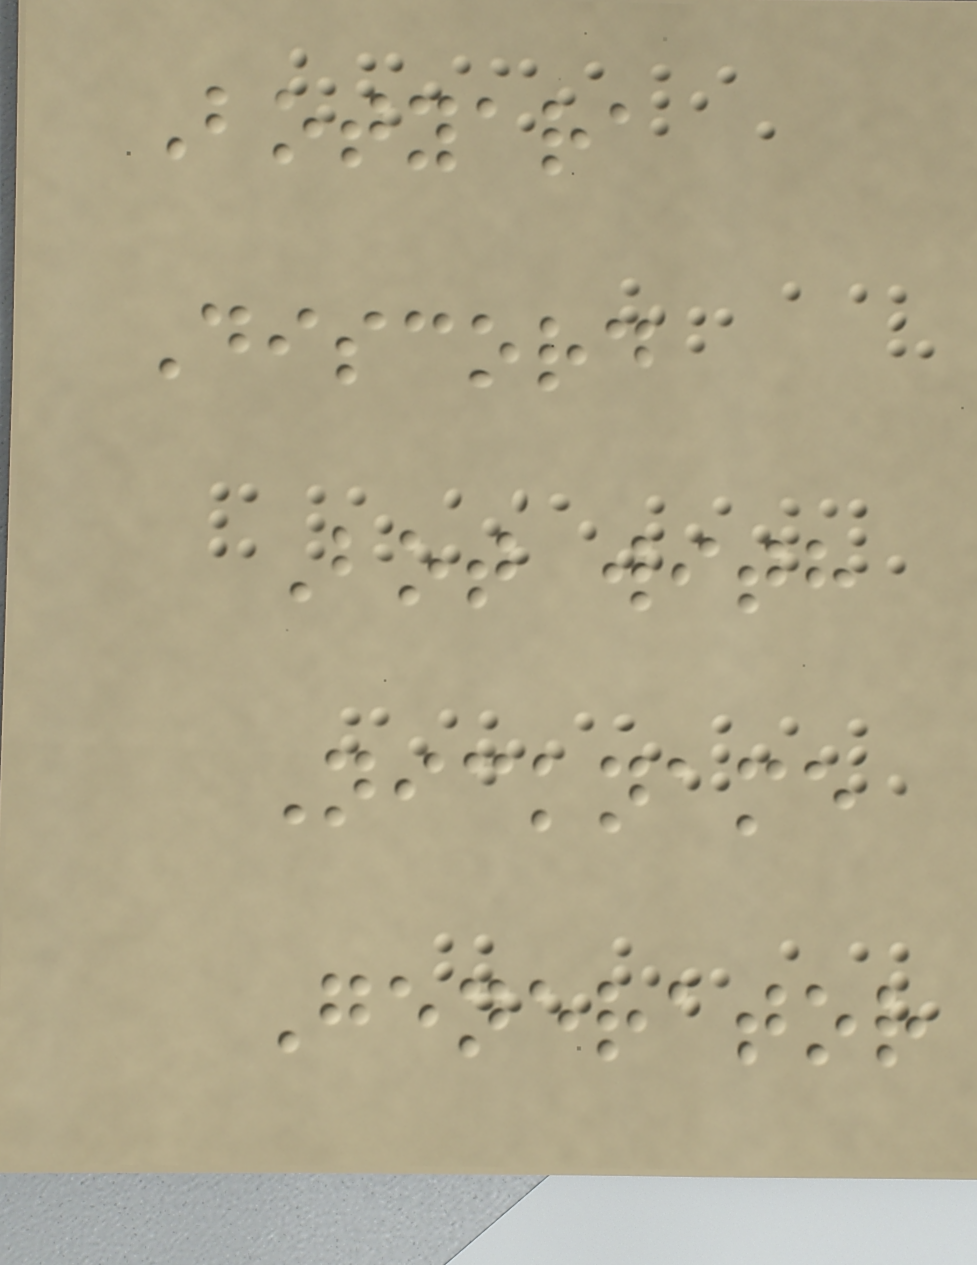Botyara
Discord
Bot with
Nickname
Generator
